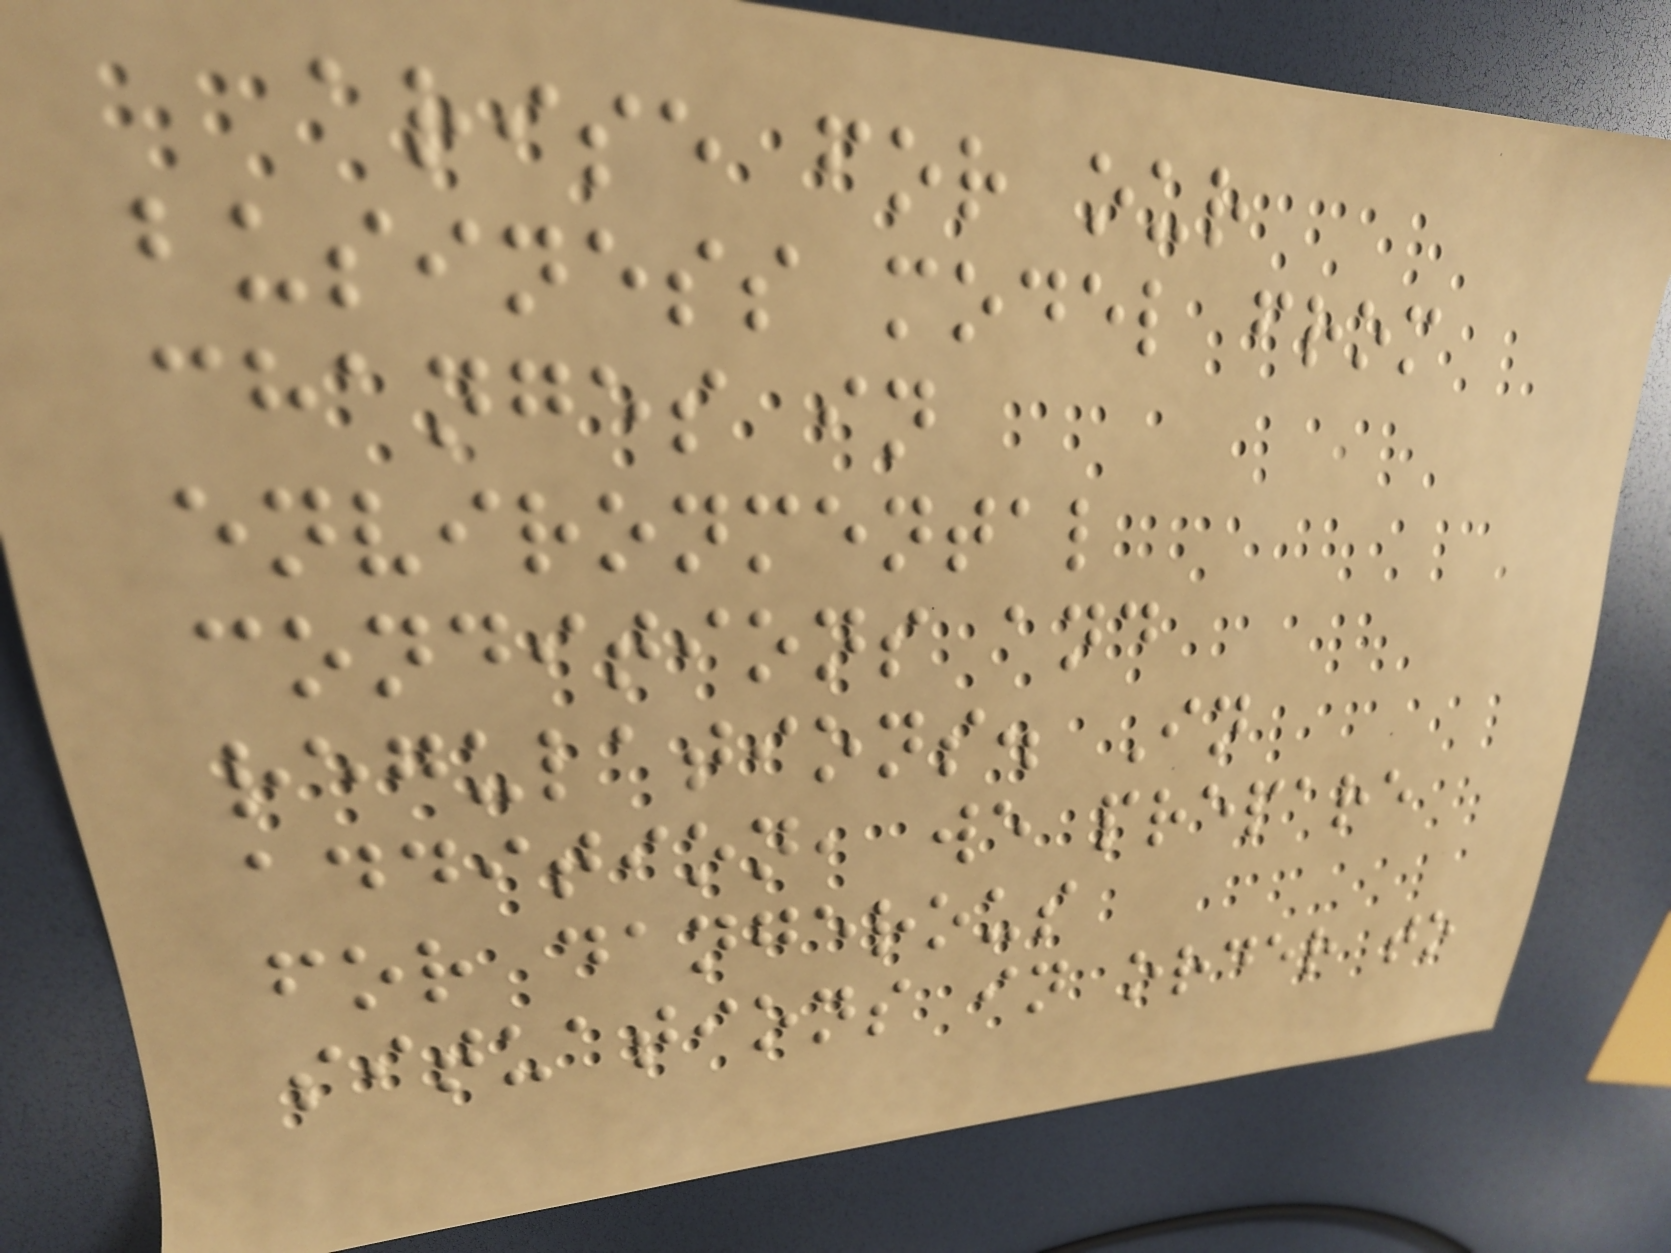arise for our
business model from
changes in
environmental
conditions and
regulations. In
addition, we prepare
for dangerous
situations in order to
